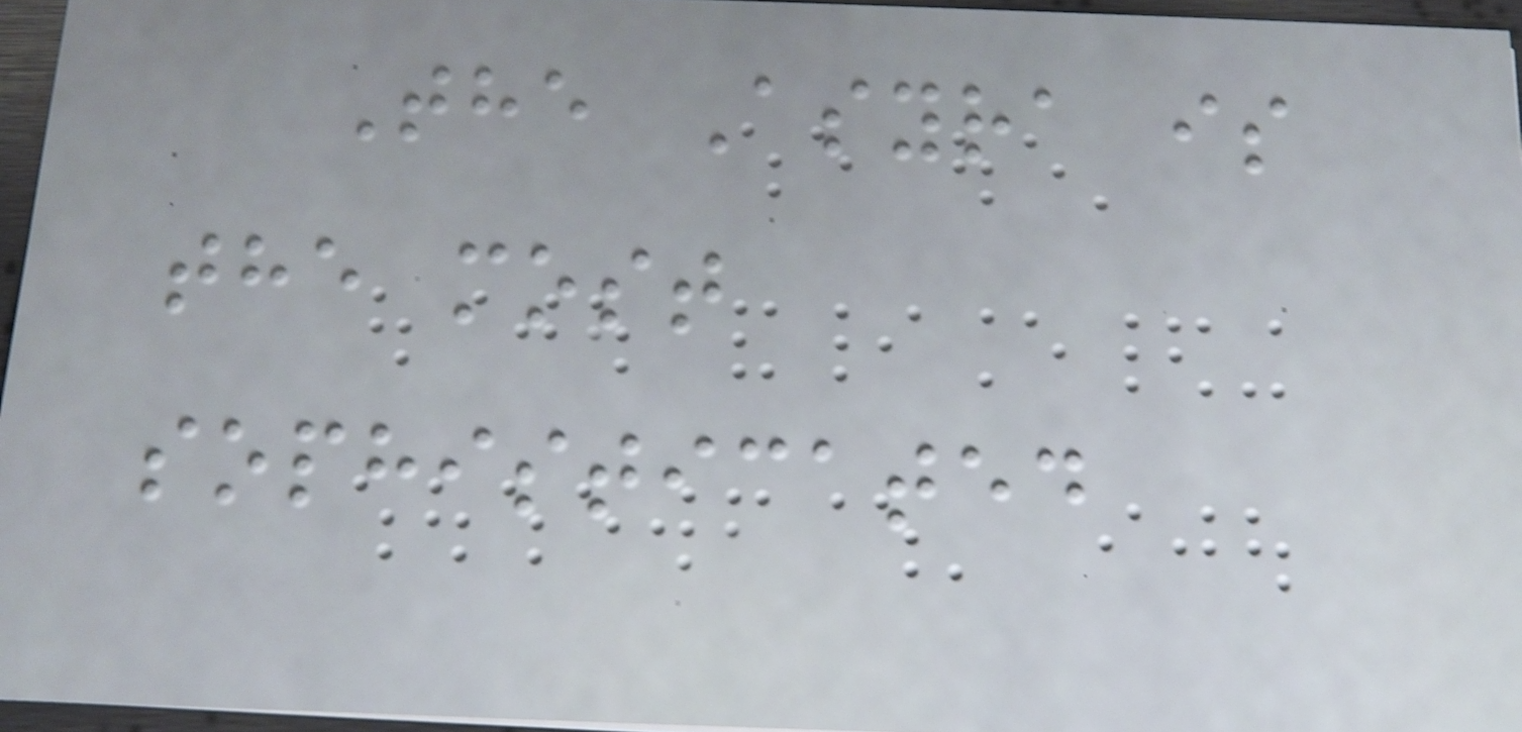The Asyra is
the most
sophisticated
